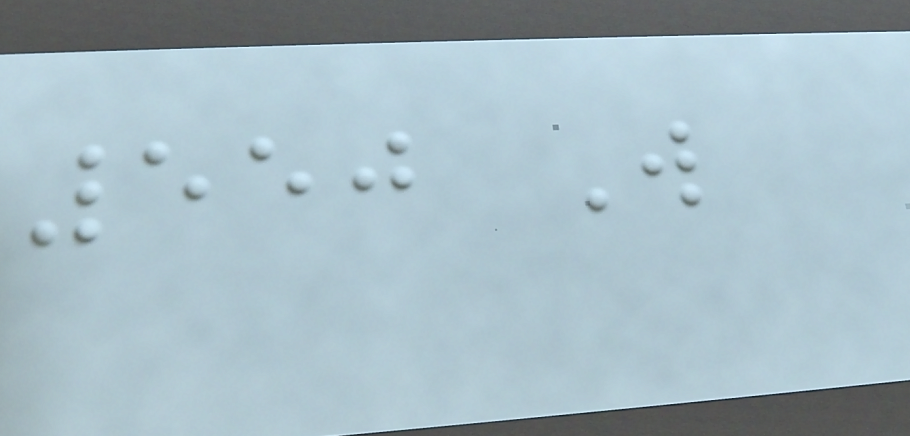550 W
